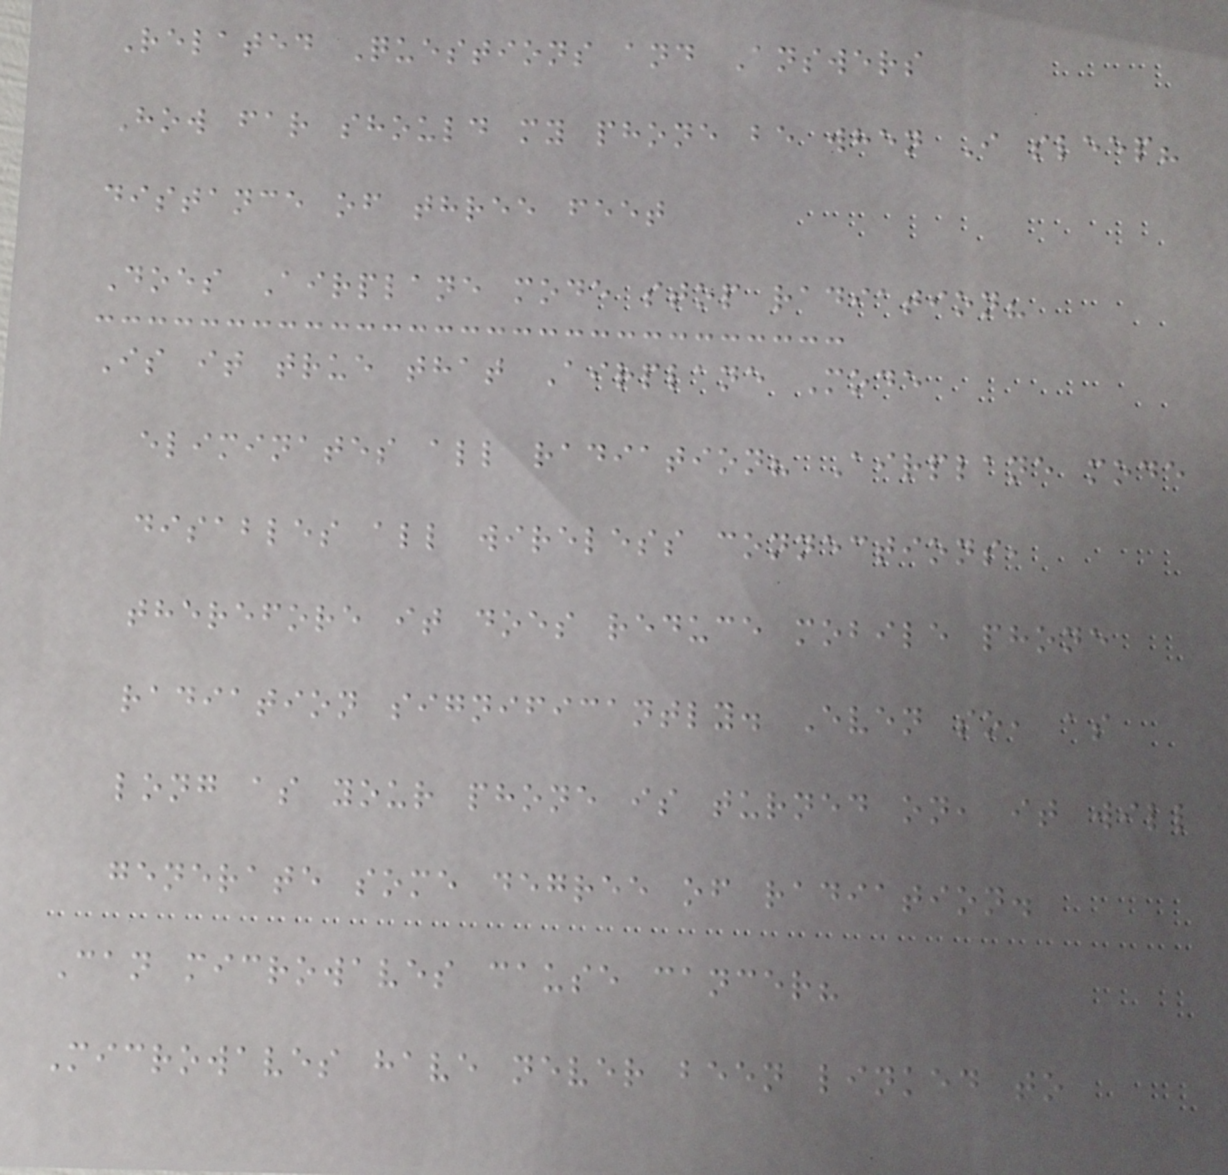Related Questions and Answers
How far should my phone be when I sleep?
distance of three feet
Does Airplane mode stop radiation?
Is it true that Airplane Mode
eliminates all radiation? Airplane mode
disables all wireless connections,
therefore it does reduce mobile phone
radiation significantly. Even so, as
long as your phone is turned on, it will
generate some degree of radiation.
Can microwaves cause cancer?
Microwaves have never been linked to
